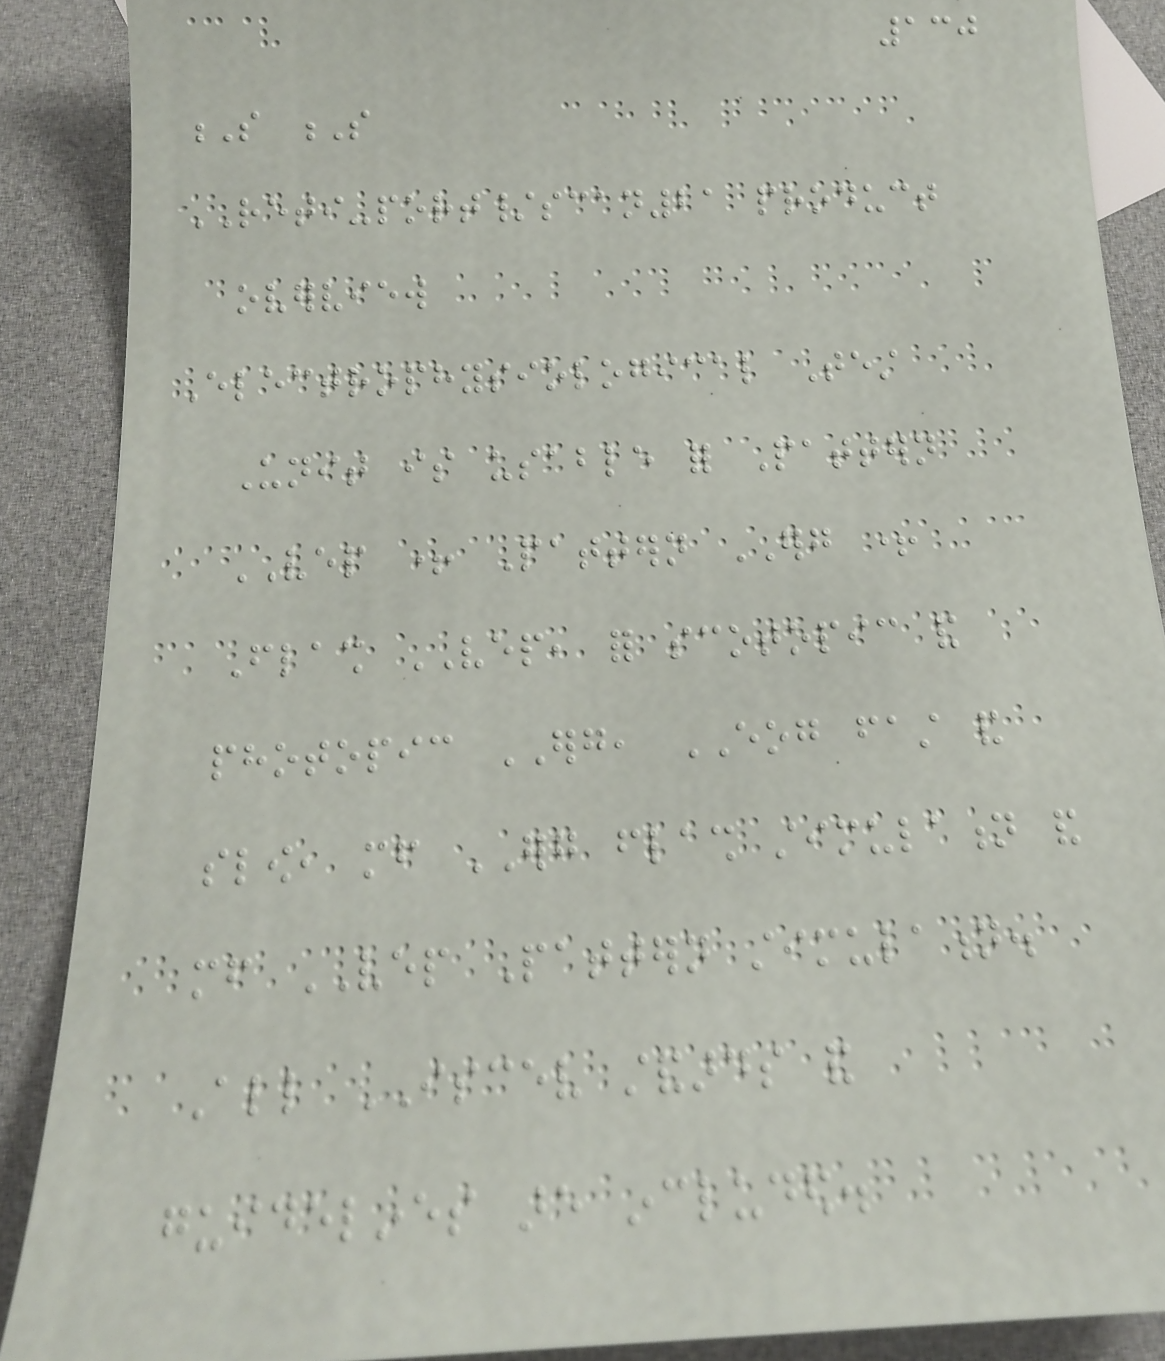130
S S
RETI-port/scan21 product
overview
Electrophysiological Test
Unit is usable for Pattern
VEP + Pattern ERG +
Flash VEP, for scotopic and
photopic ERG, EOG fast and
slow, mf ERG flash stimulation and
mf VEP Pattern stimulation.
All ISCEV standards and
guidelines are included.
